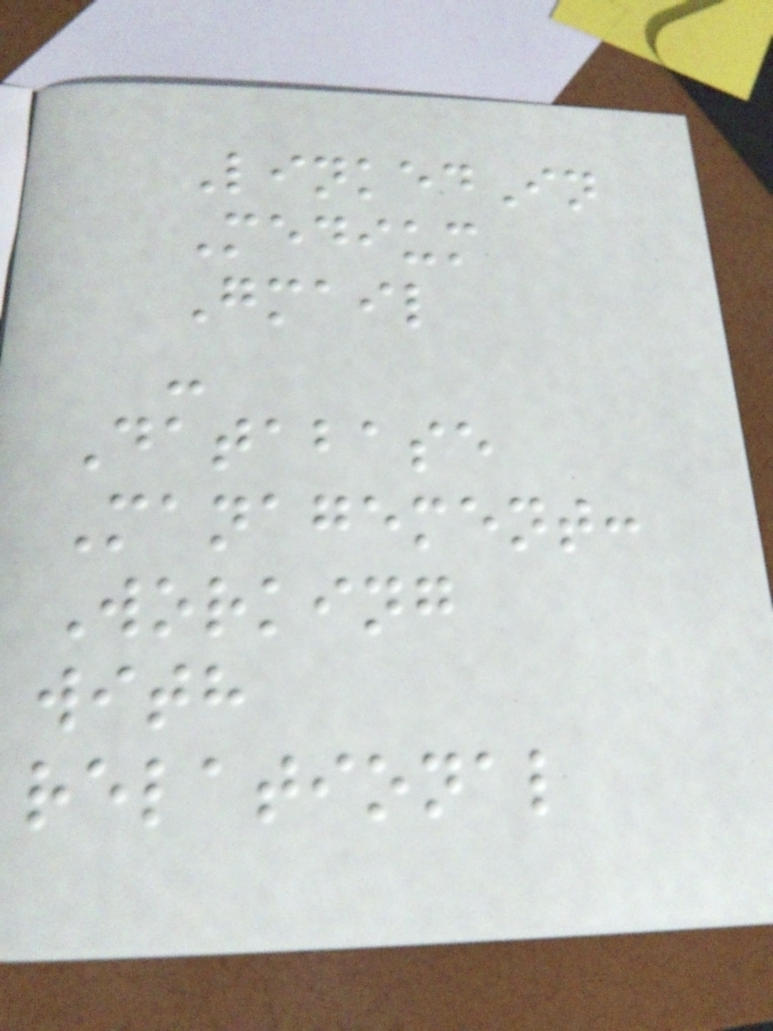LinkedIn
Medium
Gmail
-
Database
Management:
Working
with
relational
